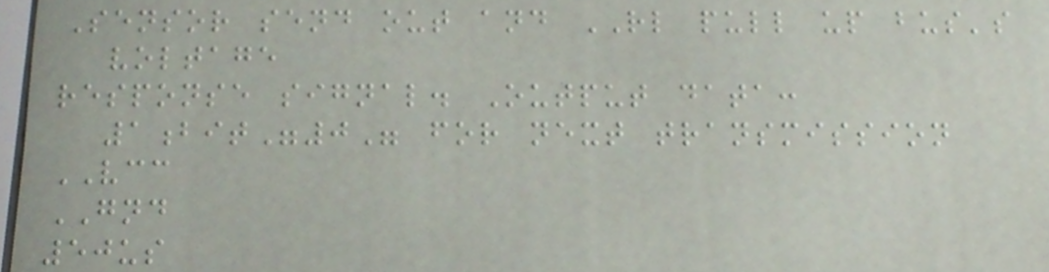Sensor send out and RL pull up bus's
voltage
response signal. Output data:
1bit"0" for next transmission
VCC
GND
50us
